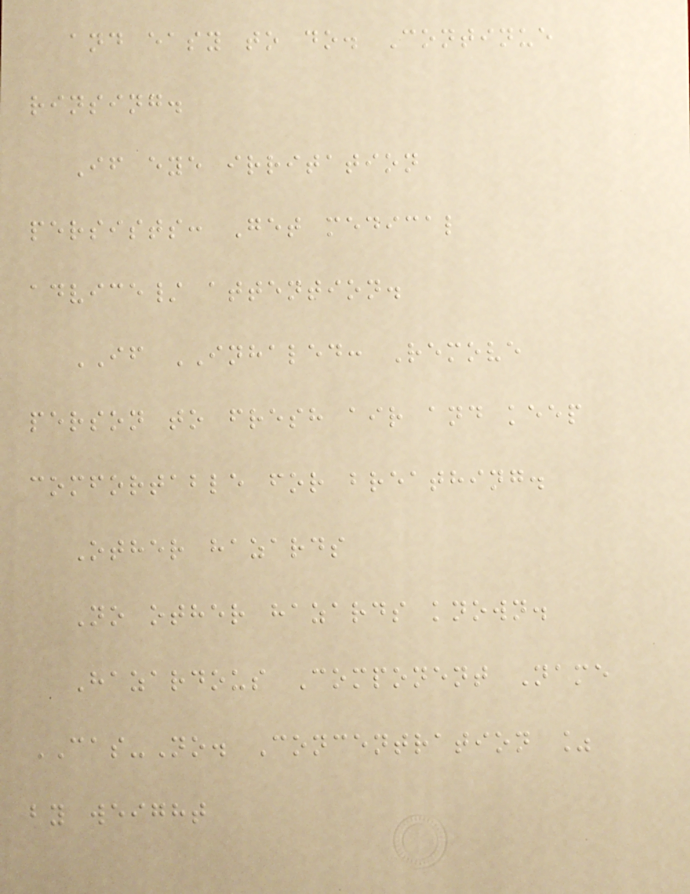and easy to do. Continue
rinsing.
If eye irritation
persists: Get medical
advice/ attention.
IF INHALED: Remove
person to fresh air and keep
comfortable for breathing.
Other hazards
No other hazards known.
Hazardous Component Name
CAS-No. Concentration %
by weight
